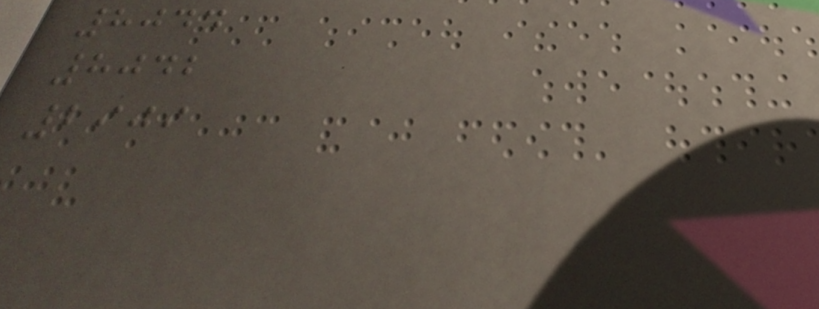8044
8042
2909
